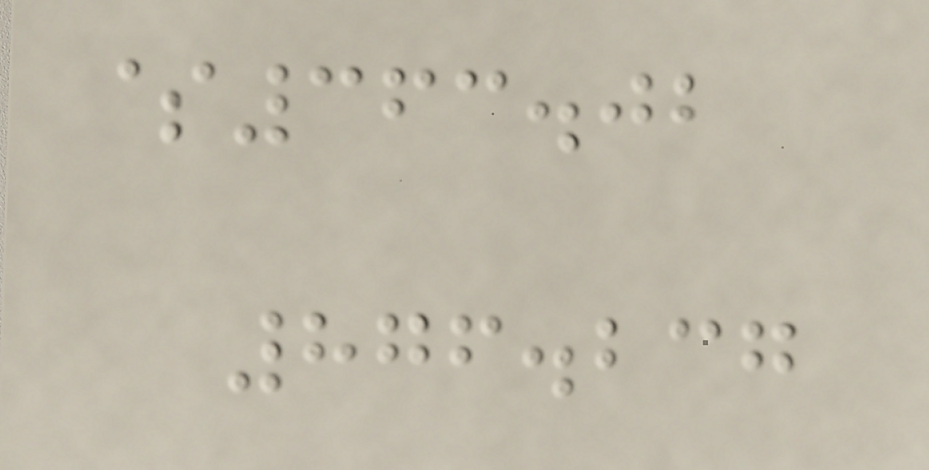$363.02
876.237
